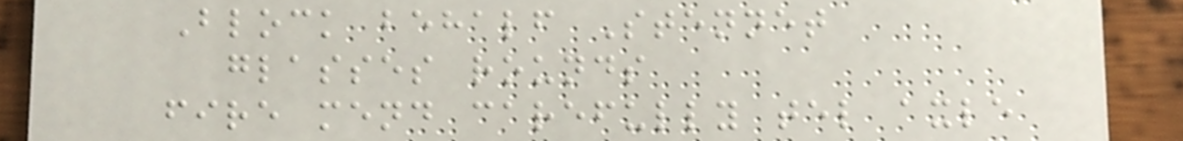Block behalf Stennet
glasses rounds
fire mend carefully tel axle
